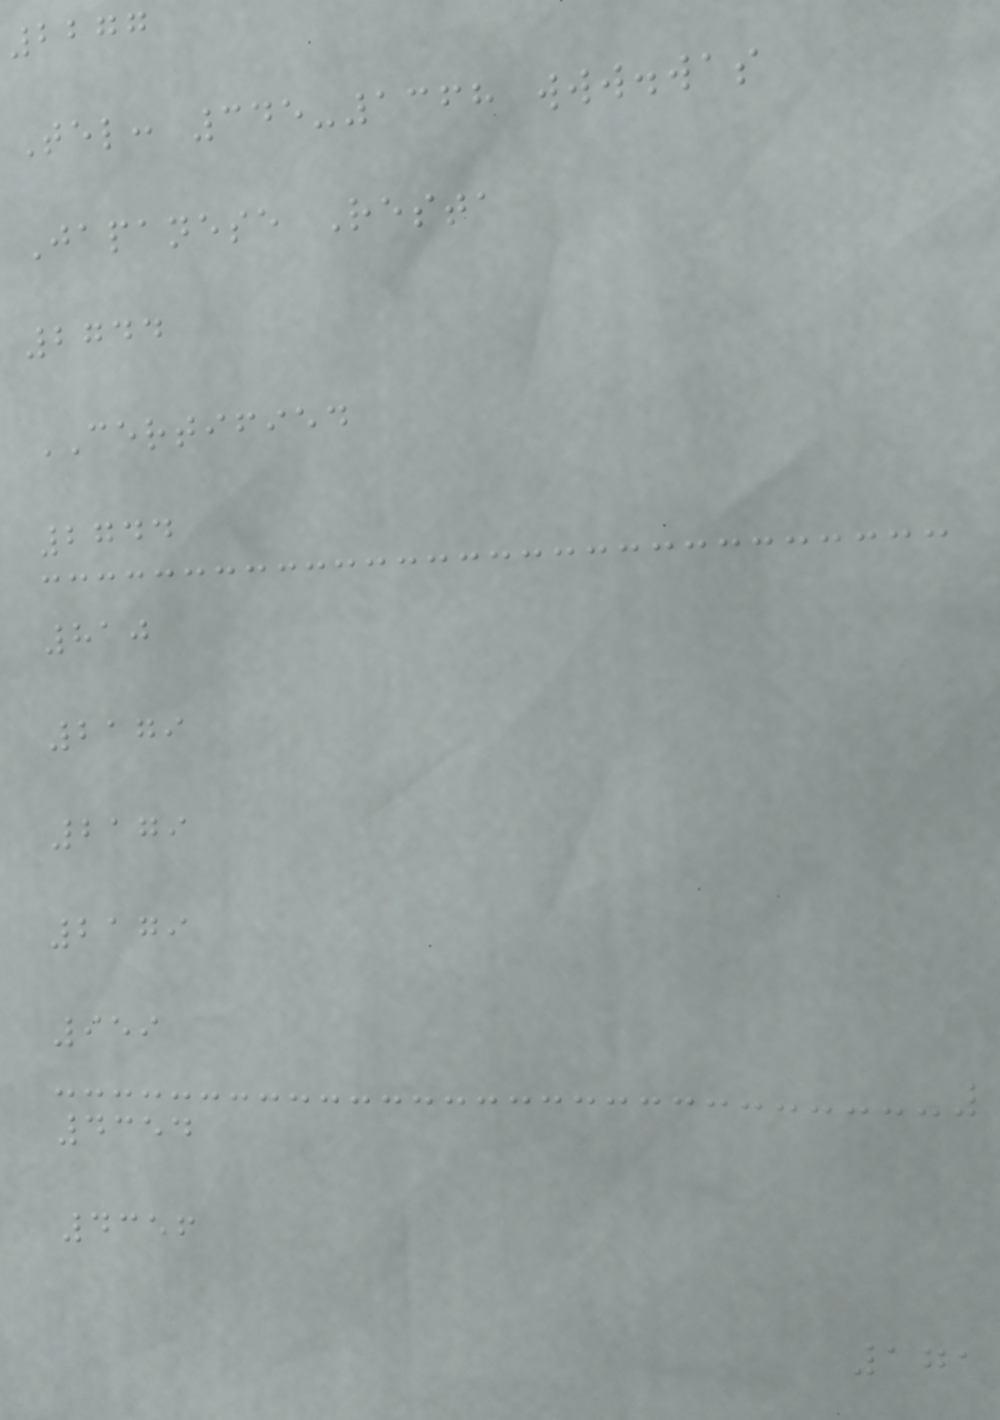2277
Tel: 345-1368 www.was
Japanese Resta
2744
CERTIFIED
2744
810
2179
2179
2179
959
4354
4356
171
